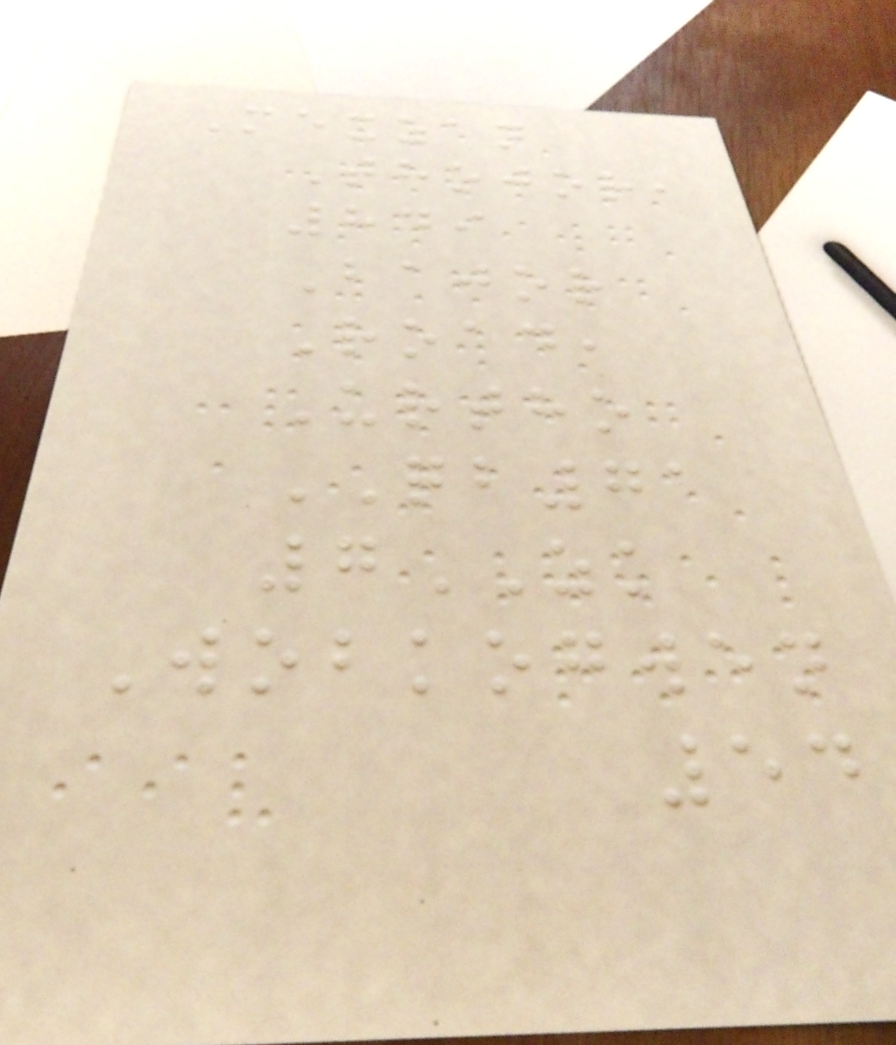Mexzan
Thojor,
849
Bajor
Road,
Urtho
QB71
7ZK
Wobkogwen
54
